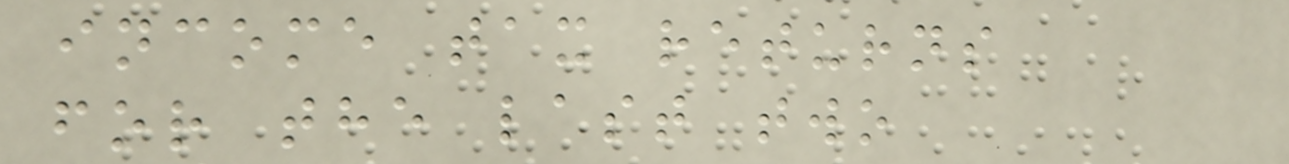income tax returns
for the last two
